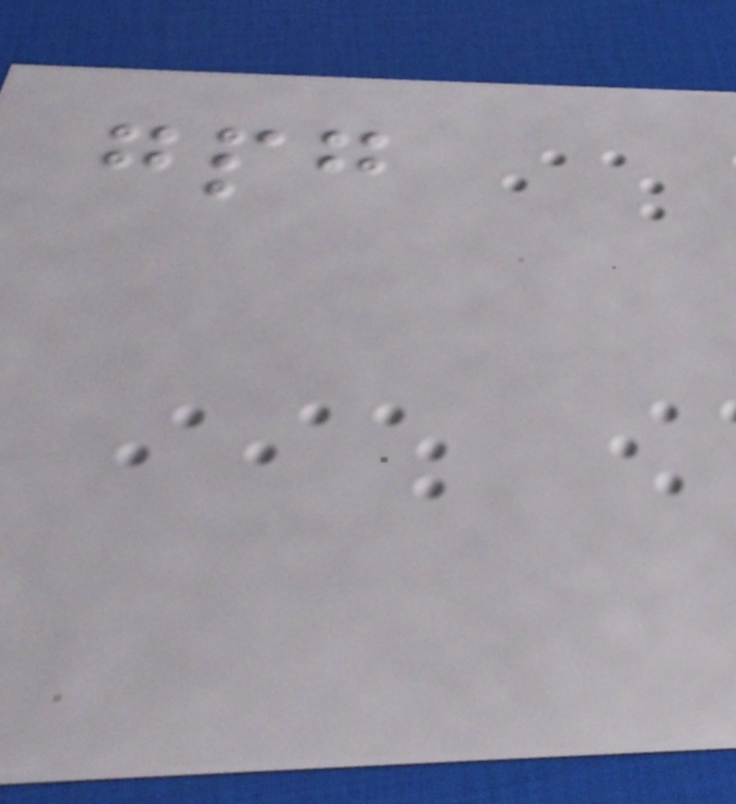gpg
